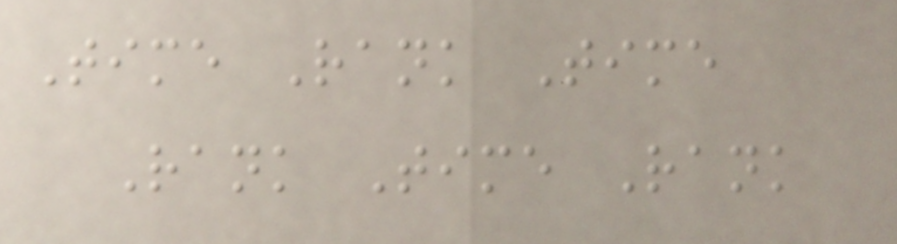Time Rank Time
Rank Time Rank
